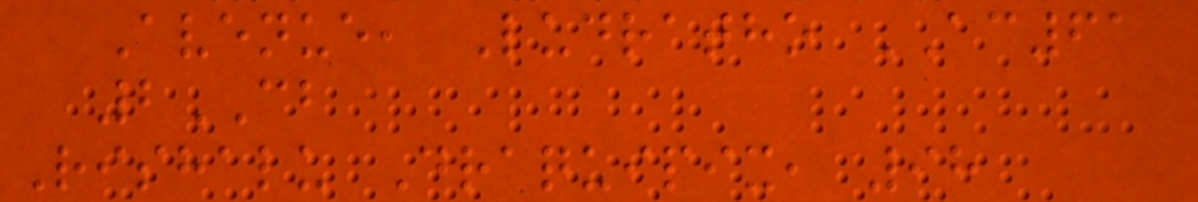Avenue, Ludratho AC61
2CB
Rishalu Draquipix, 98
